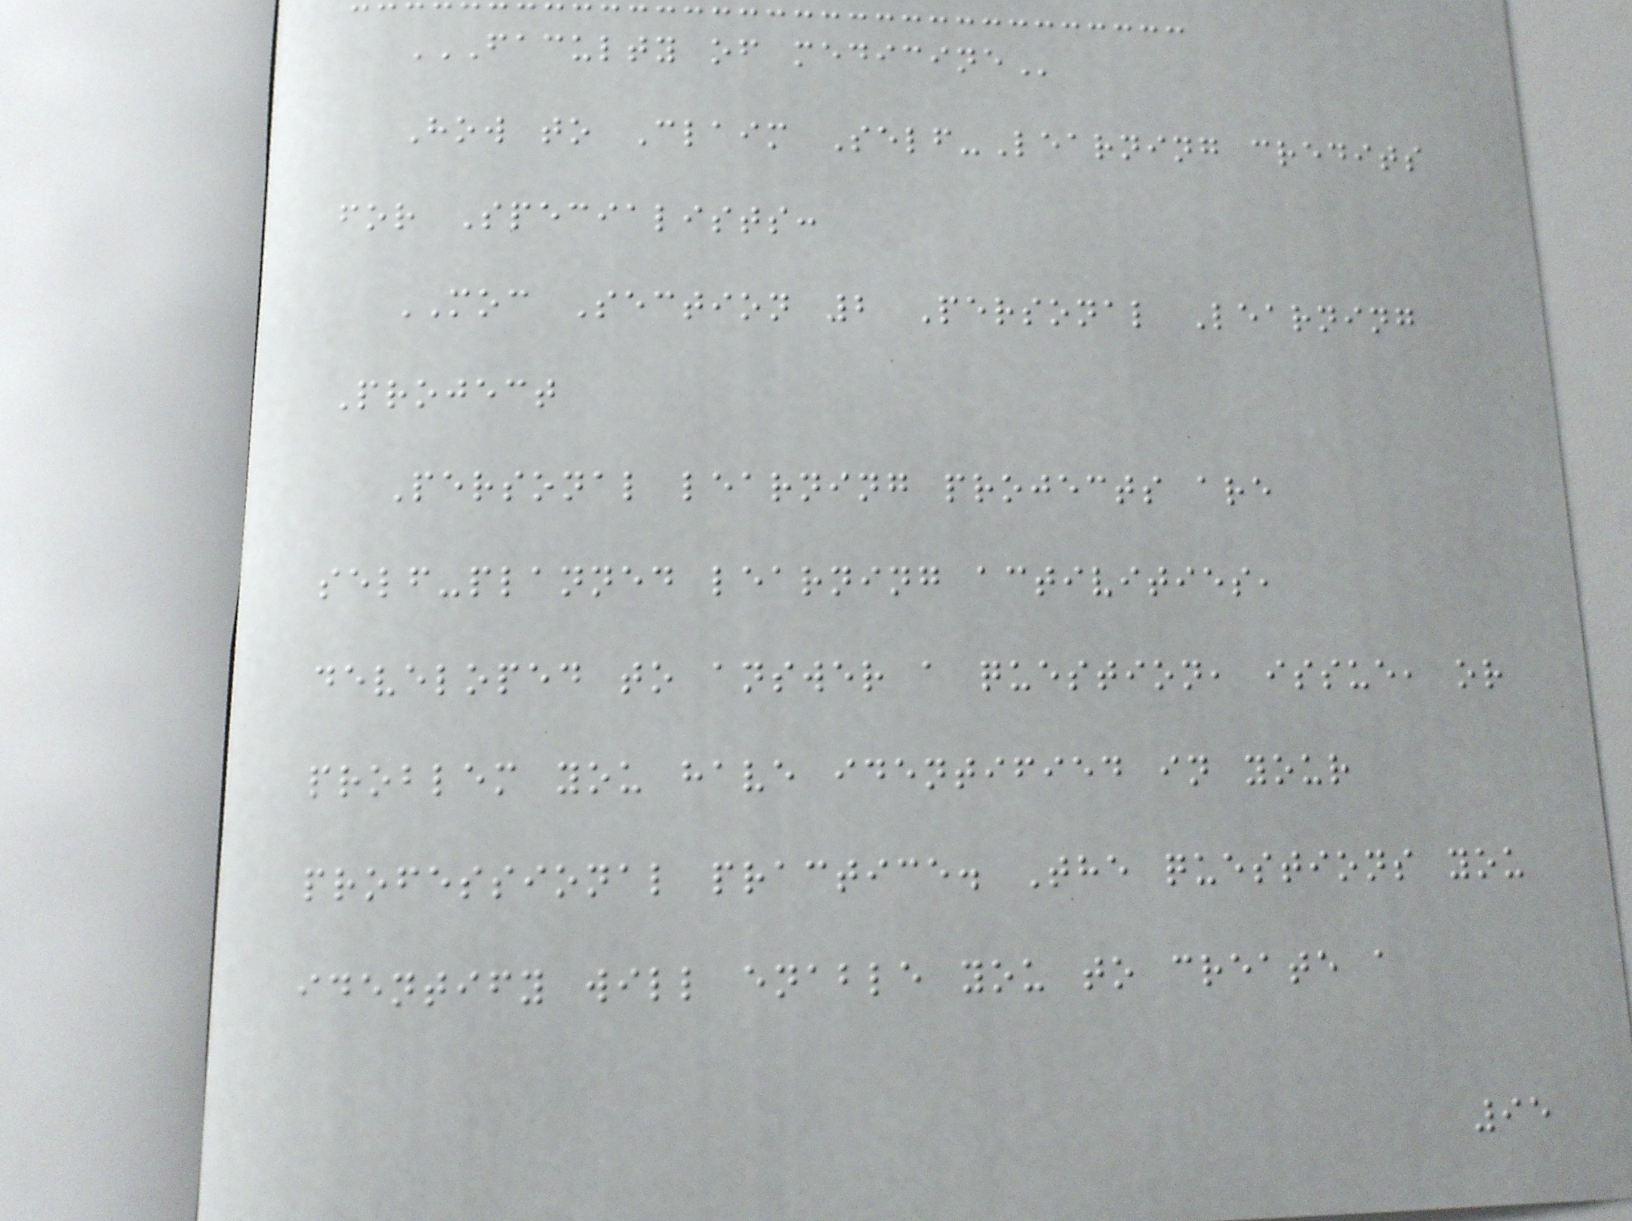FACULTY OF MEDICINE
How to Claim Self-Learning credits
for Specialists:
MOC Section 2 Personal Learning
Project
Personal learning projects are
self-planned learning activities,
developed to answer a question, issue, or
problem you have identified in your
professional practice. The questions you
identify will enable you to create a
95
